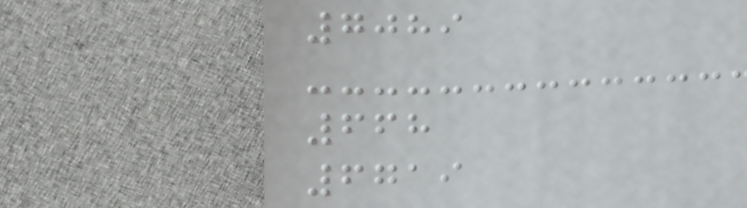7089
668
6719
